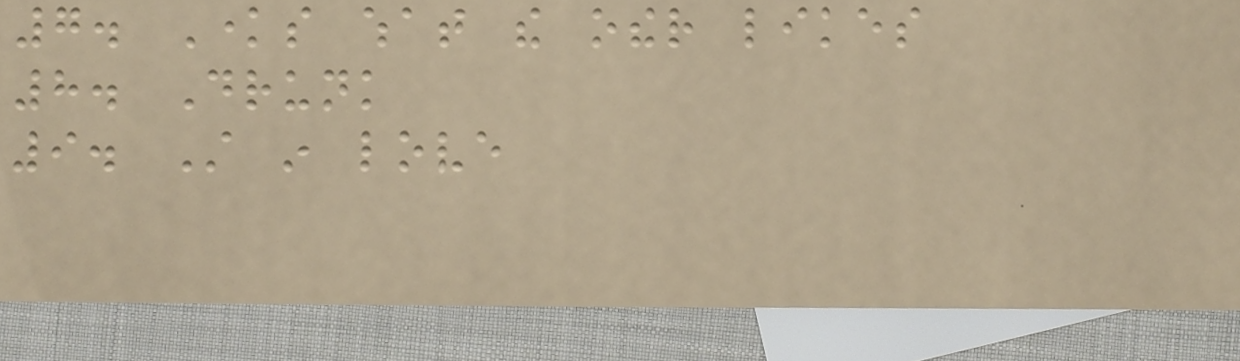7. Knows what the other likes
8. Drunk
9. Still in love
